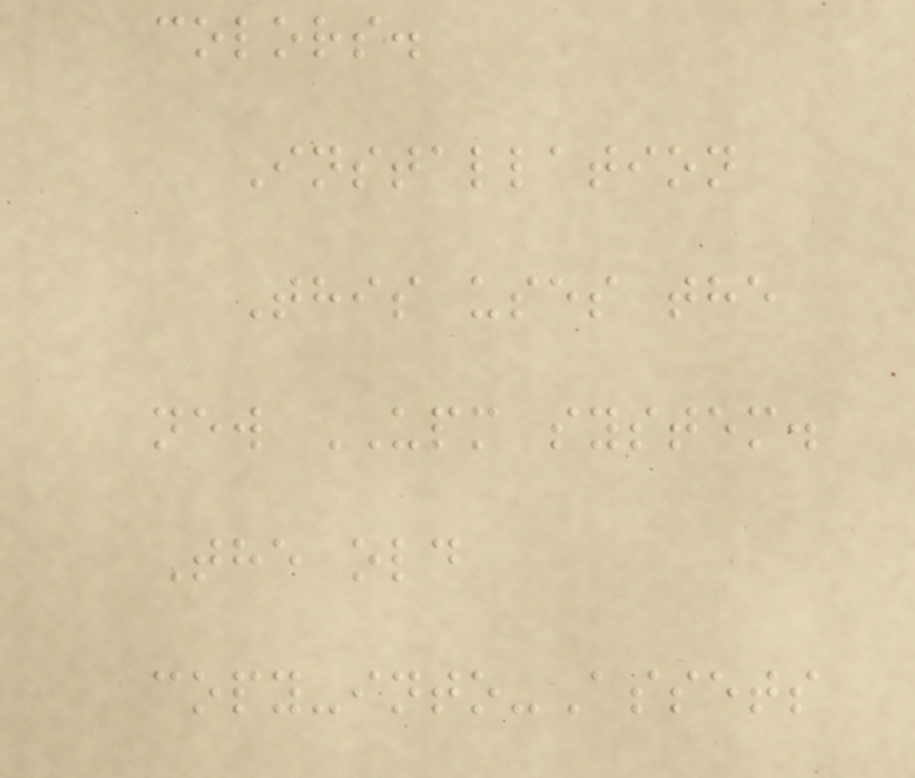colors.
Installation
This uses the
new UPM system.
The old
copy-into-Assets
